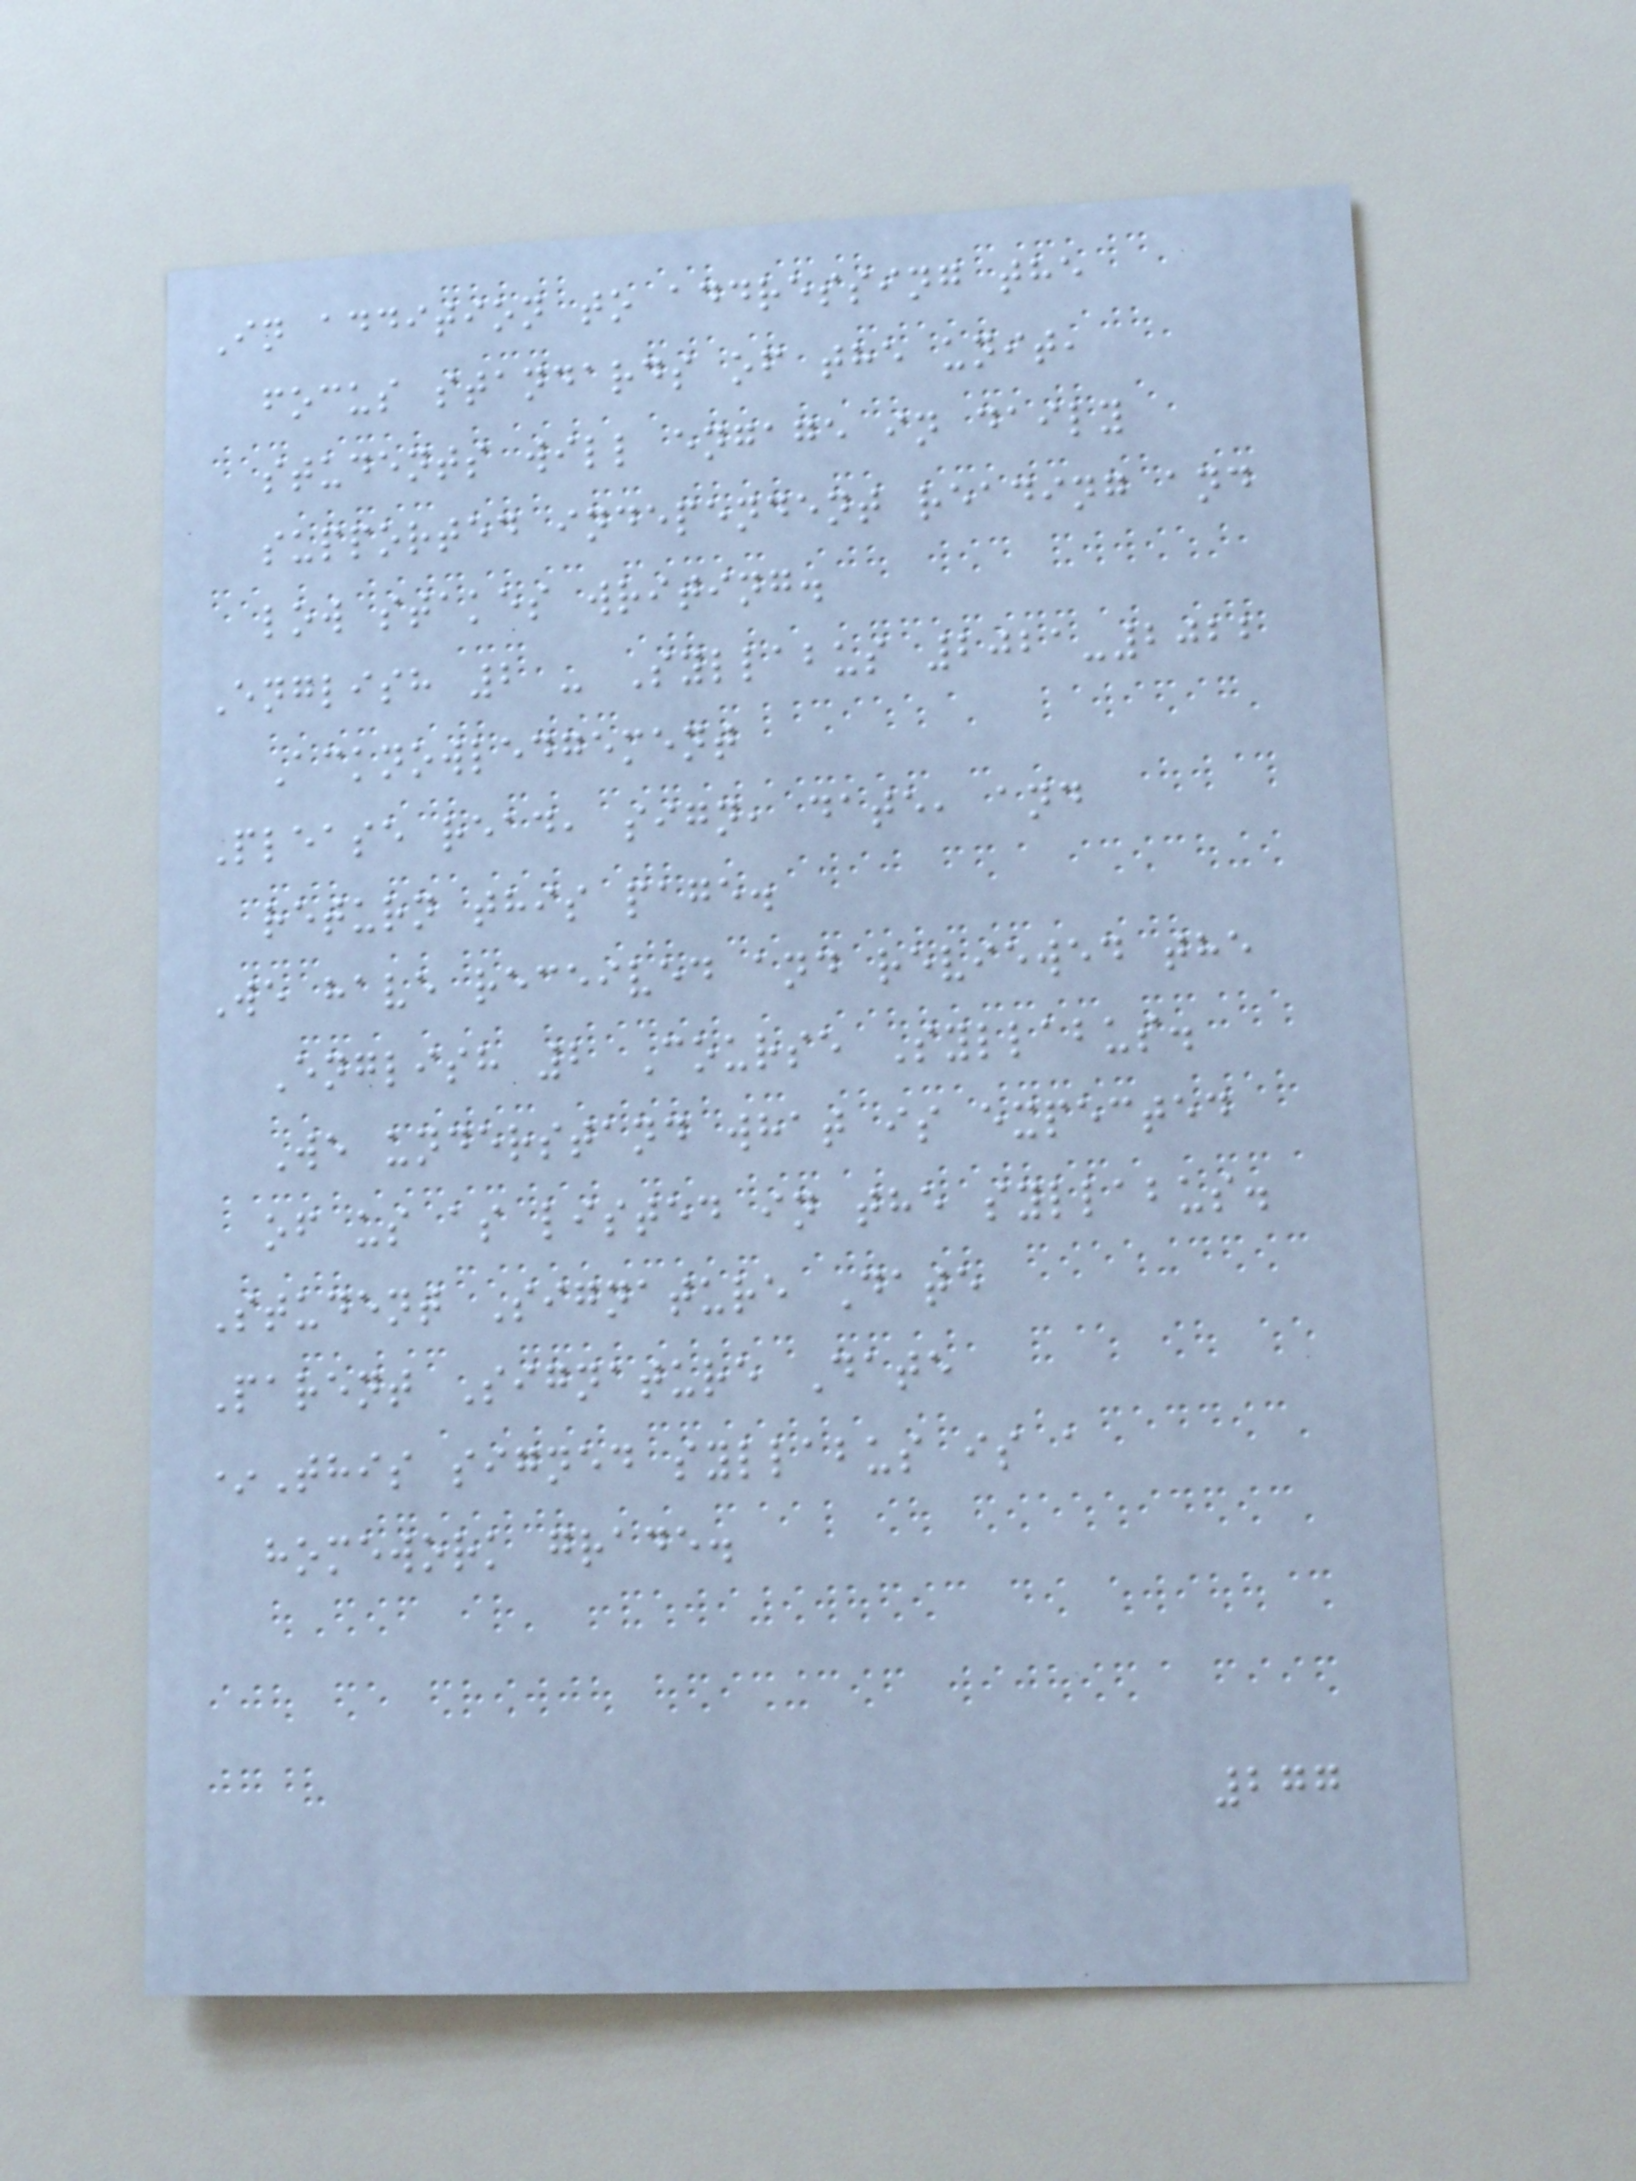In addition to addressing the
focus standards of the unit,
students will engage in daily
supported independent reading and
low stakes writing.
English 2 - Syllabus 2021-2022
Acknowledgement
Please read, sign, date, and
return this page.
We have received and reviewed the
English 2 Course Syllabus.
We understand what is expected
of us as listed in the syllabus.
Student Signature Date
Parent Signature Date
*This signed syllabus is a
homework grade.
277
